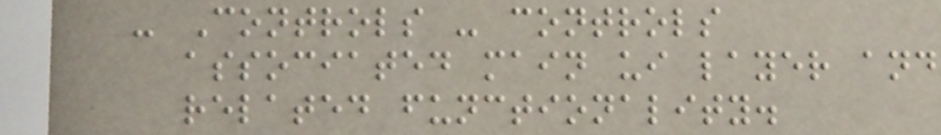- Controls - controls
associated main ui layer and
related functionality.
